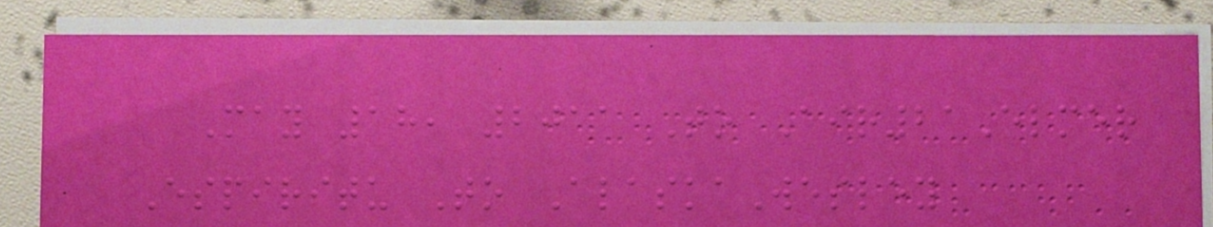May 18, 2011 To Air21Elmer
Espiritu To AlaskaWesley
